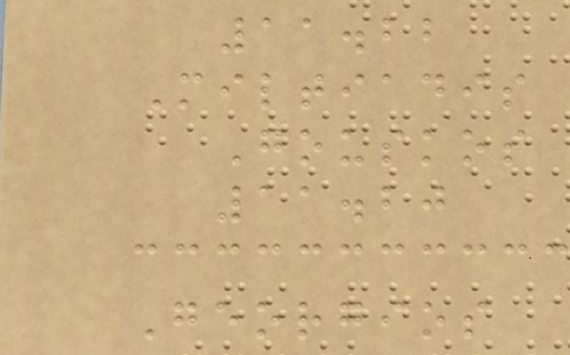11.22
Miltiadis
Gouskos
11.20
Georgios
